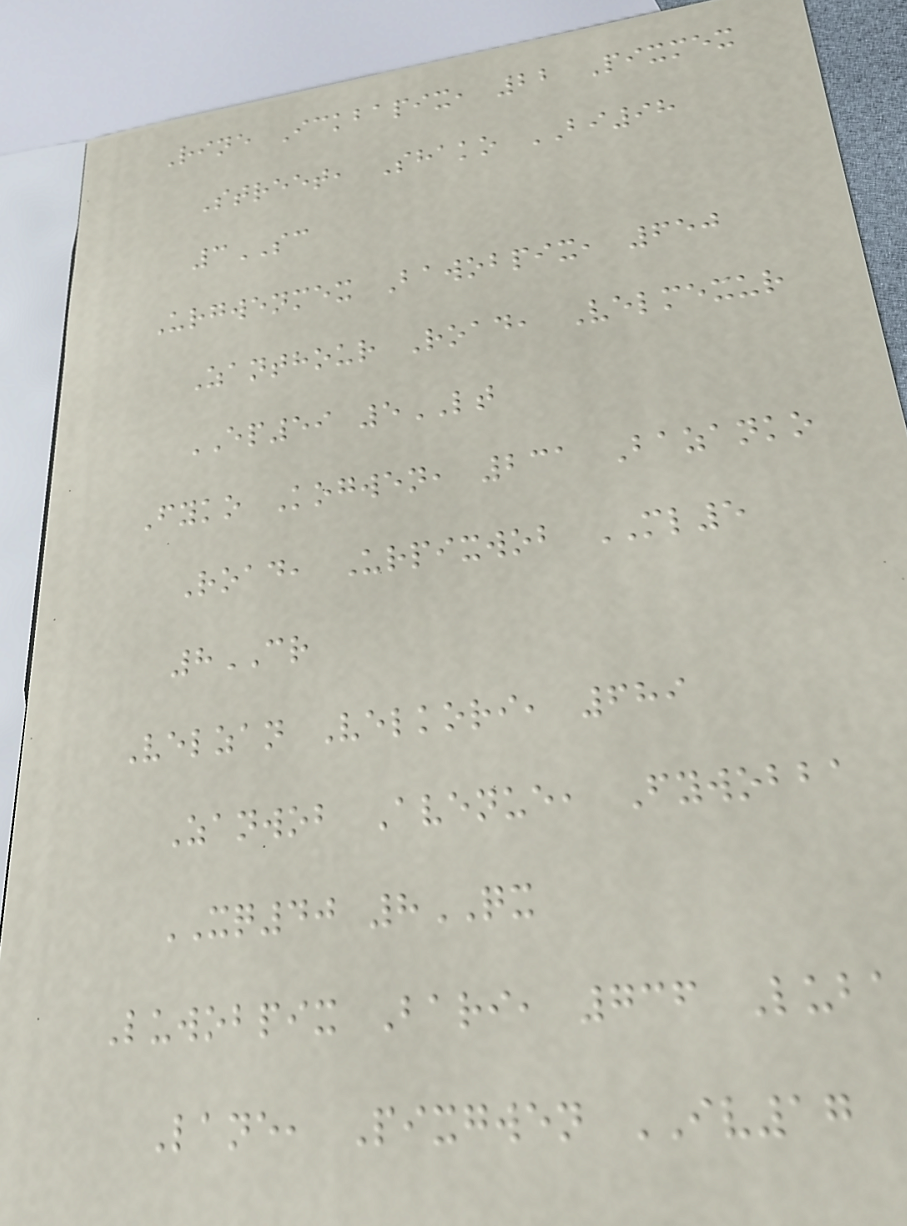Rine Ickbapix, 22 Pixmex
Street, Shako BI98
3SC
Urgwenmex Bawobpix, 650
Zanthour Road, Velmexur
EP59 5LT
Fyko Kogwen, 231 Bazanko
Road, Urpixwob ML5
8CR
Velzan Velkori, 689
Zanwob Avenue, Fywobba
XQ40 8QX
Luwobpix Bari, 736 Luba
Lane, Pixgwen IV17
